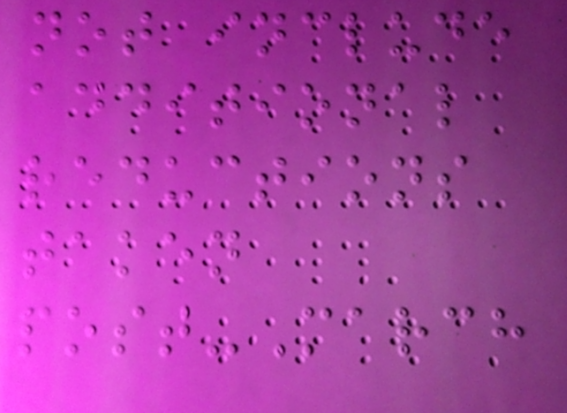not include
additional
reductions
taken
post-March
